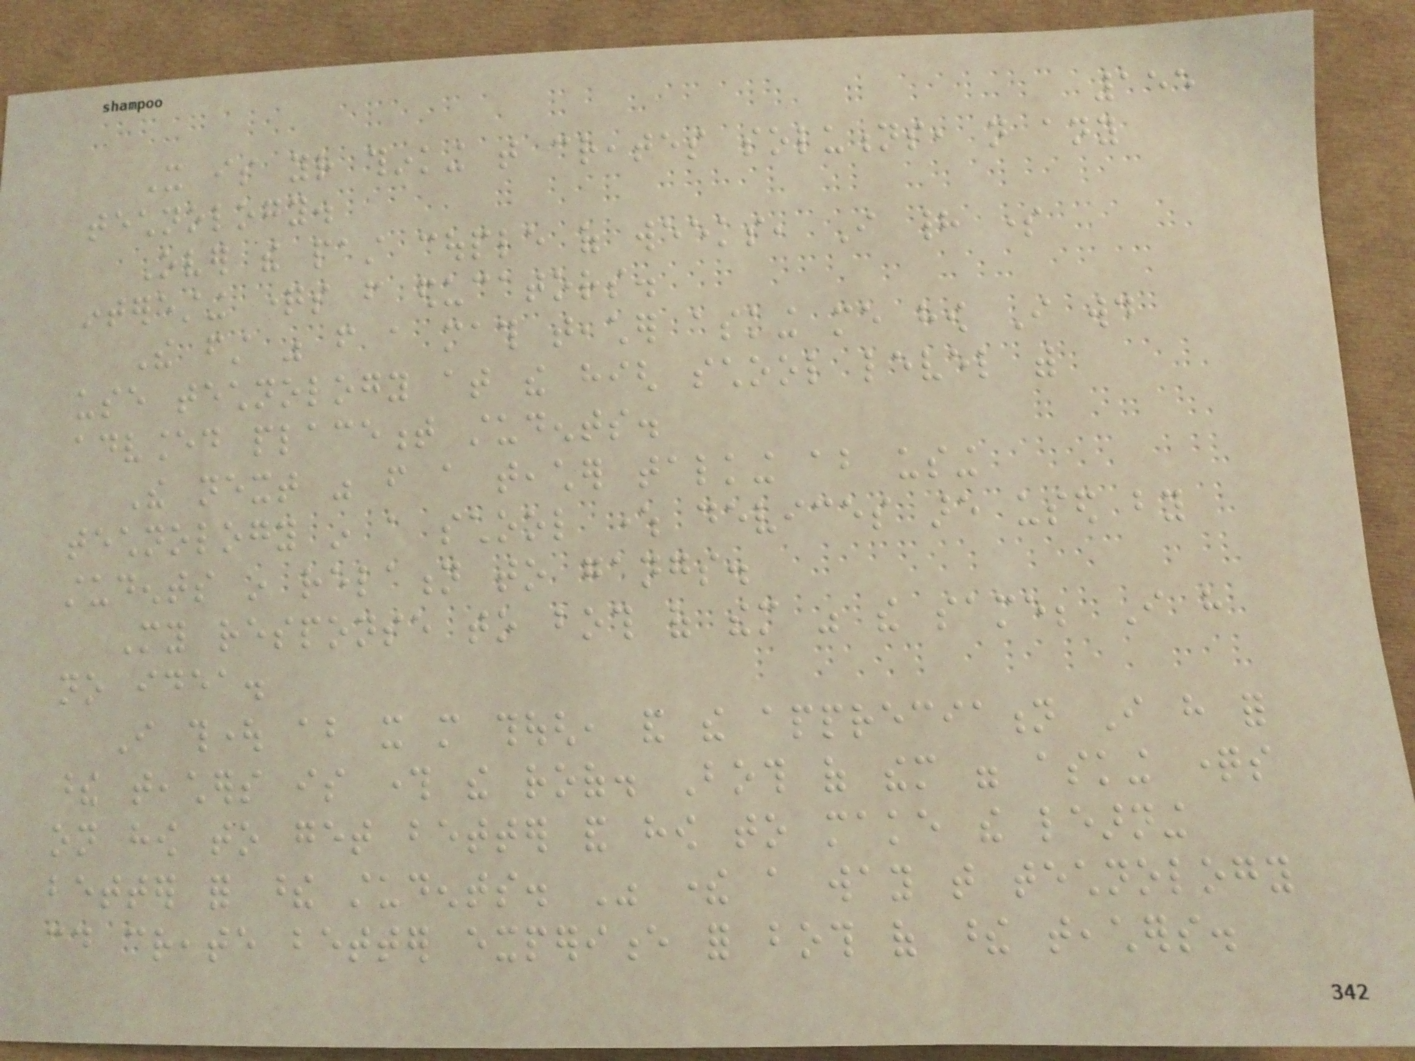155
It is your thinking that creates solutions, not any
technology.
Over the past couple of weeks, I had some
interesting questions from educators.
The first was from a math teacher asking me how I would
use technology at the high school level with
advanced placement students.
The next was from a teacher talking about using
technology in a school where devices are used by
students in relation to gangs.
My response to both of them was the same; I have
no idea.
I thought about it more though, and the appreciation I have for
these teachers is through the roof. Both of them were asking questions
on how to get better and how to make the learning
better for these students. Was there a way that technology
could create better experience for both of these teachers.
